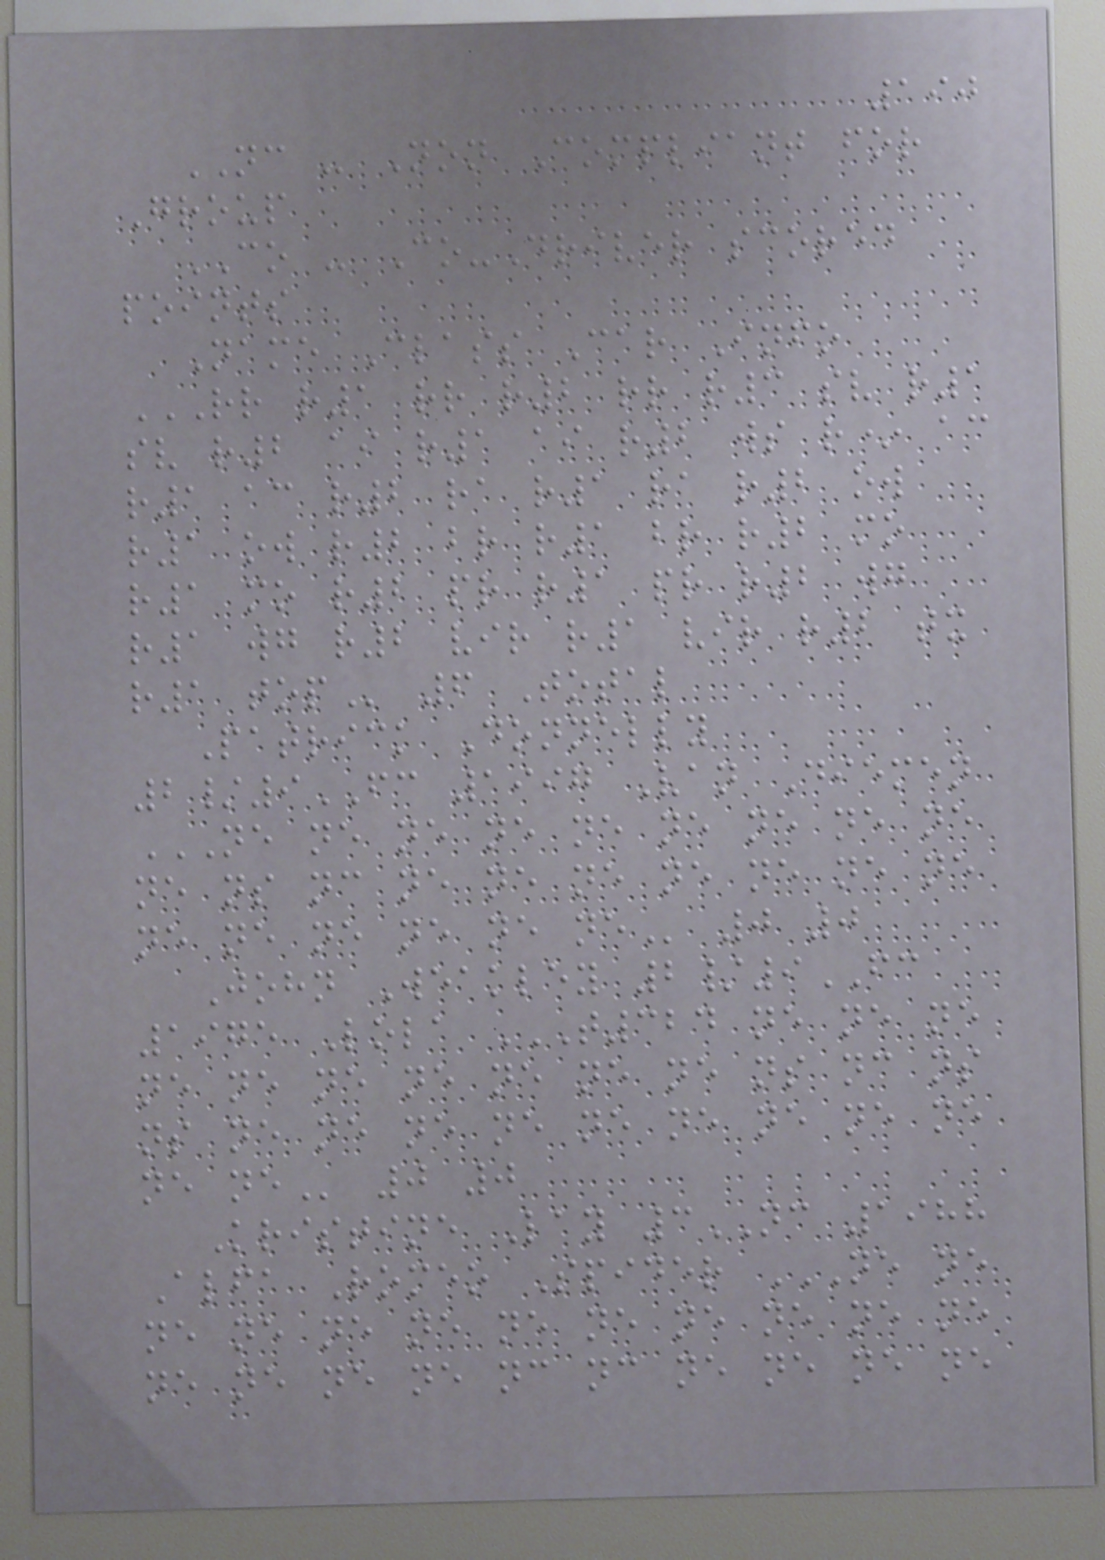190
NC - Non Compliant for
Group
CO - Co-Driver scored
points
Name Class Car Info
RR R1 RR R2 RR R3 SV R1
SV R2 AI R1 AI R2 WS R* AC
R1 AC R2 RA R1 RA R2 OW
R1 OW R2 BR R1 BR R2 MO
R1 MO R2 PR R1 PR R2 WG
R1 WG R2 VIR R1 VIR R2 TX
R1 TOP 6 Total
Patrick Donnelly
2/9FC 1997 Van Diemen
NE NE NE NE NE NE NE NE NE
NE NS NC NE NE NE NE NE NE NE
NE NE NE NE NE NE 0 0
John Weakley 2/9FC
1975 Lola T324 NE NE NE
NE NE NE NE NE NE NE NS NC NS
NS NE NE NE NE NE NE NE NE NE
NE NE 0 0
Kristine Lay 3NC 1988
Alfa Romeo Spider NE NE
NE NE NE NE NE NE NE NE NE NE
NE NE NE NE NC NC NE NE NE NE
